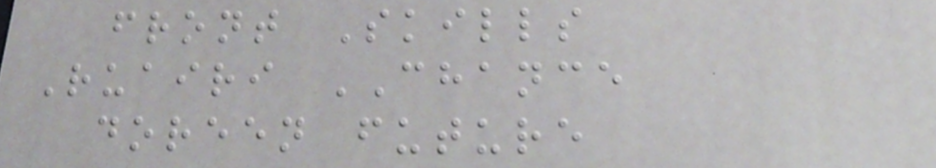front Skills
Ruairi CHANCE
doreen future
